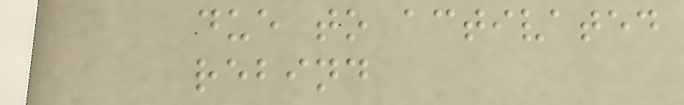due to activated
rebind
